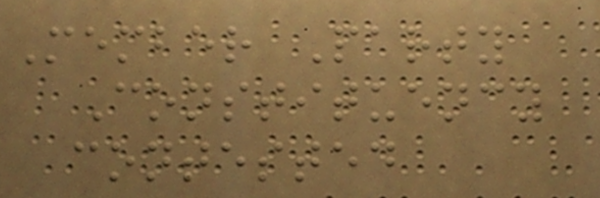Member Party
Constituency
contested
